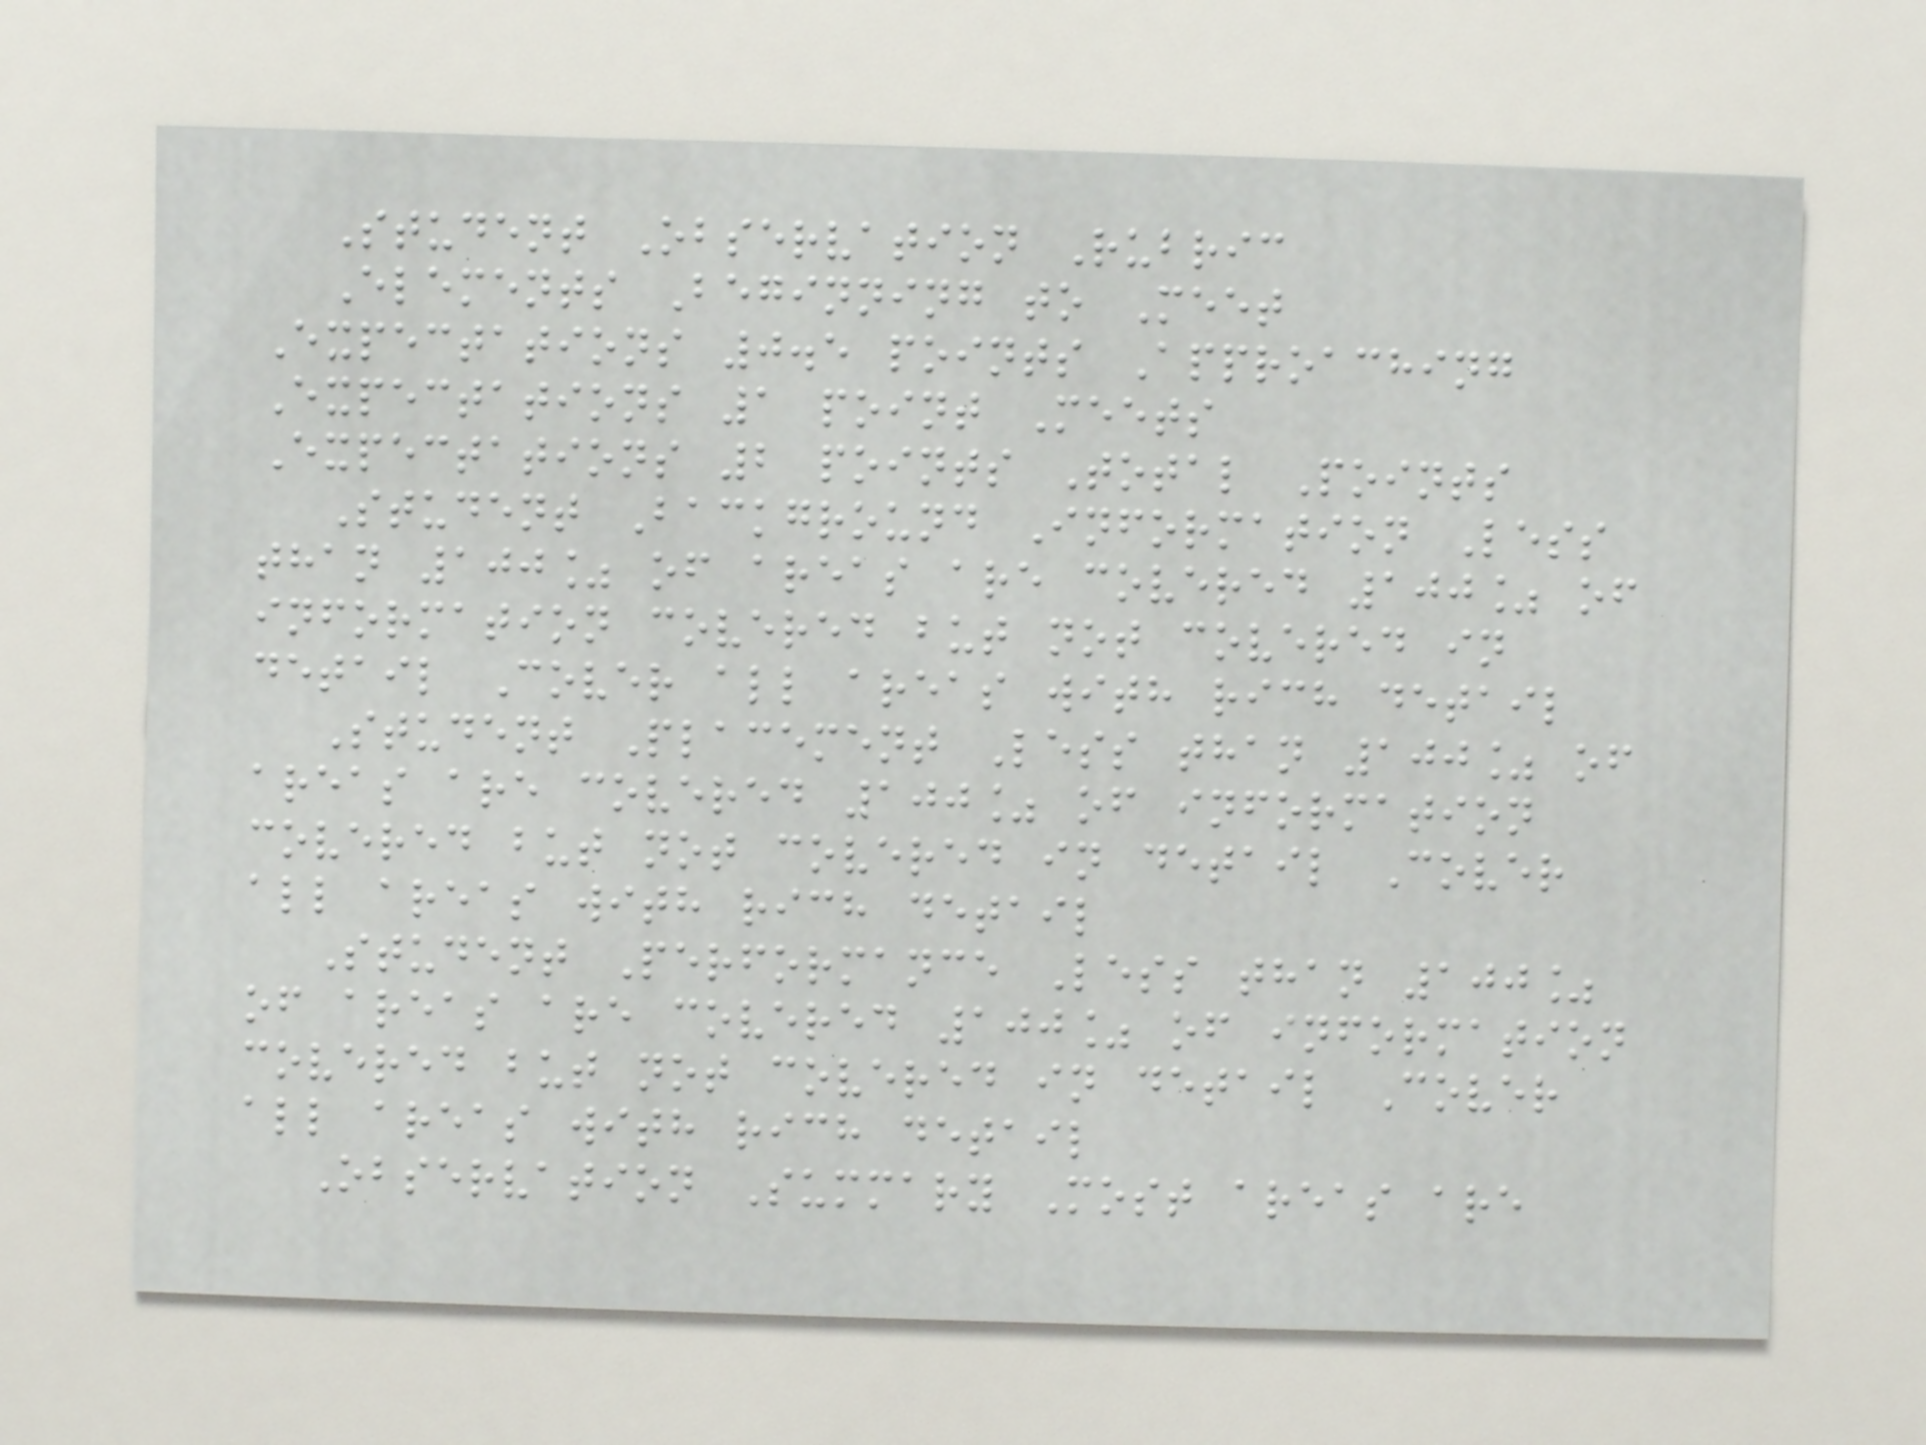Student Observation Rubric
Elements Beginning to Meet
Expectations 0.5 points Approaching
Expectations 1 point Meets
Expectations 2 points Total Points
Student Background Information Less
than 100% of areas are covered 100% of
information covered but not covered in
detail Cover all areas with rich detail
Student Placement Less than 100% of
areas are covered 100% of information
covered but not covered in detail Cover
all areas with rich detail
Student Performance Less than 100%
of areas are covered 100% of information
covered but not covered in detail Cover
all areas with rich detail
Observation Summary Most areas are
